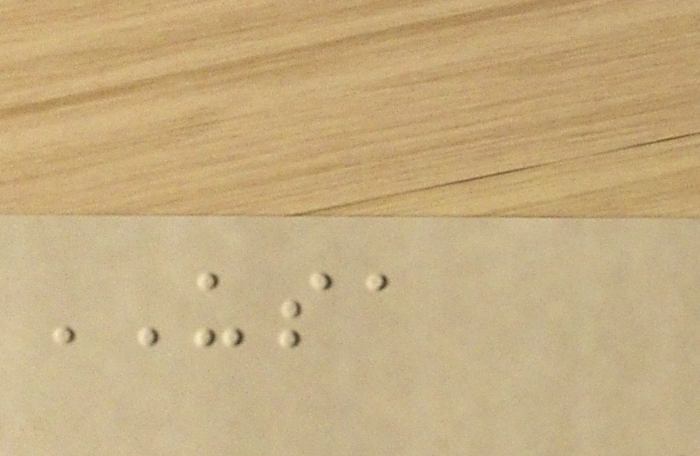USA
